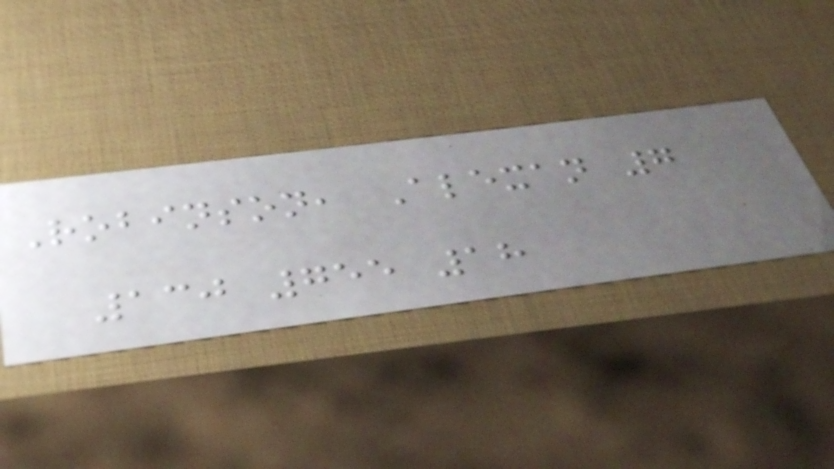Robinson, Alexan 7
130 755 18
